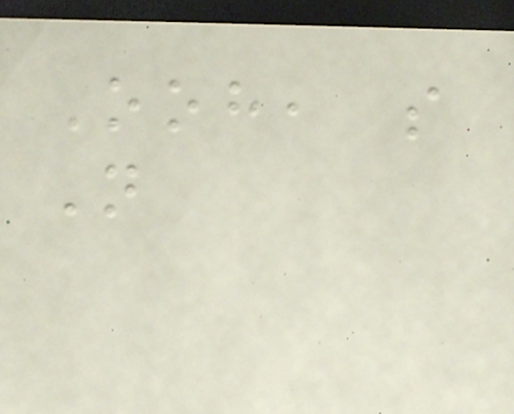Ooh, so
Not
